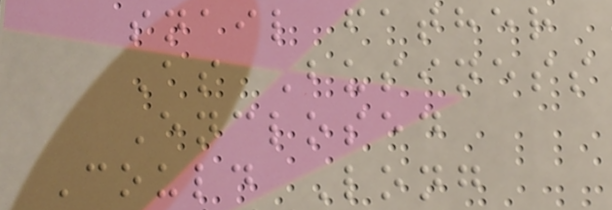snail father
As Business
Enclosed
Could Long
